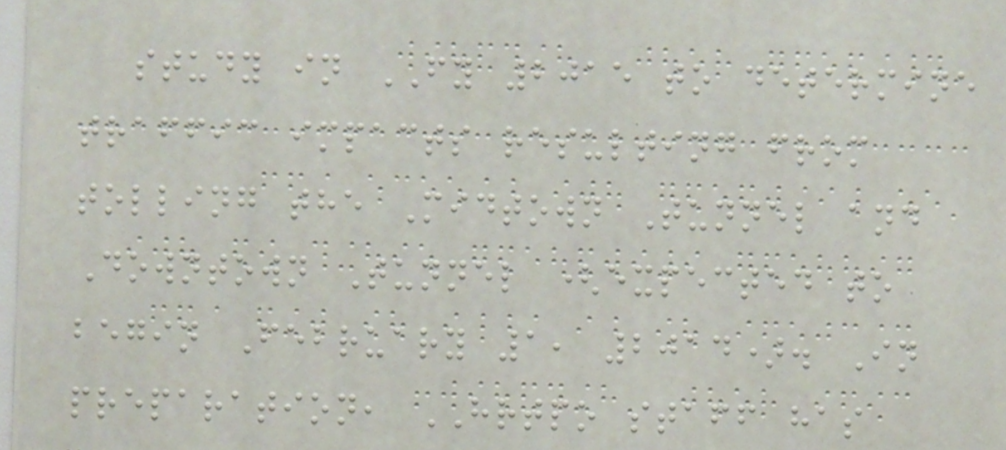study in FY 2015 to determine
traffic impacts resulting from
tolling the Midtown Tunnel and
Downtown Tunnel (expected to
begin February 1, 2014). In
preparation, HRTPO staff has
